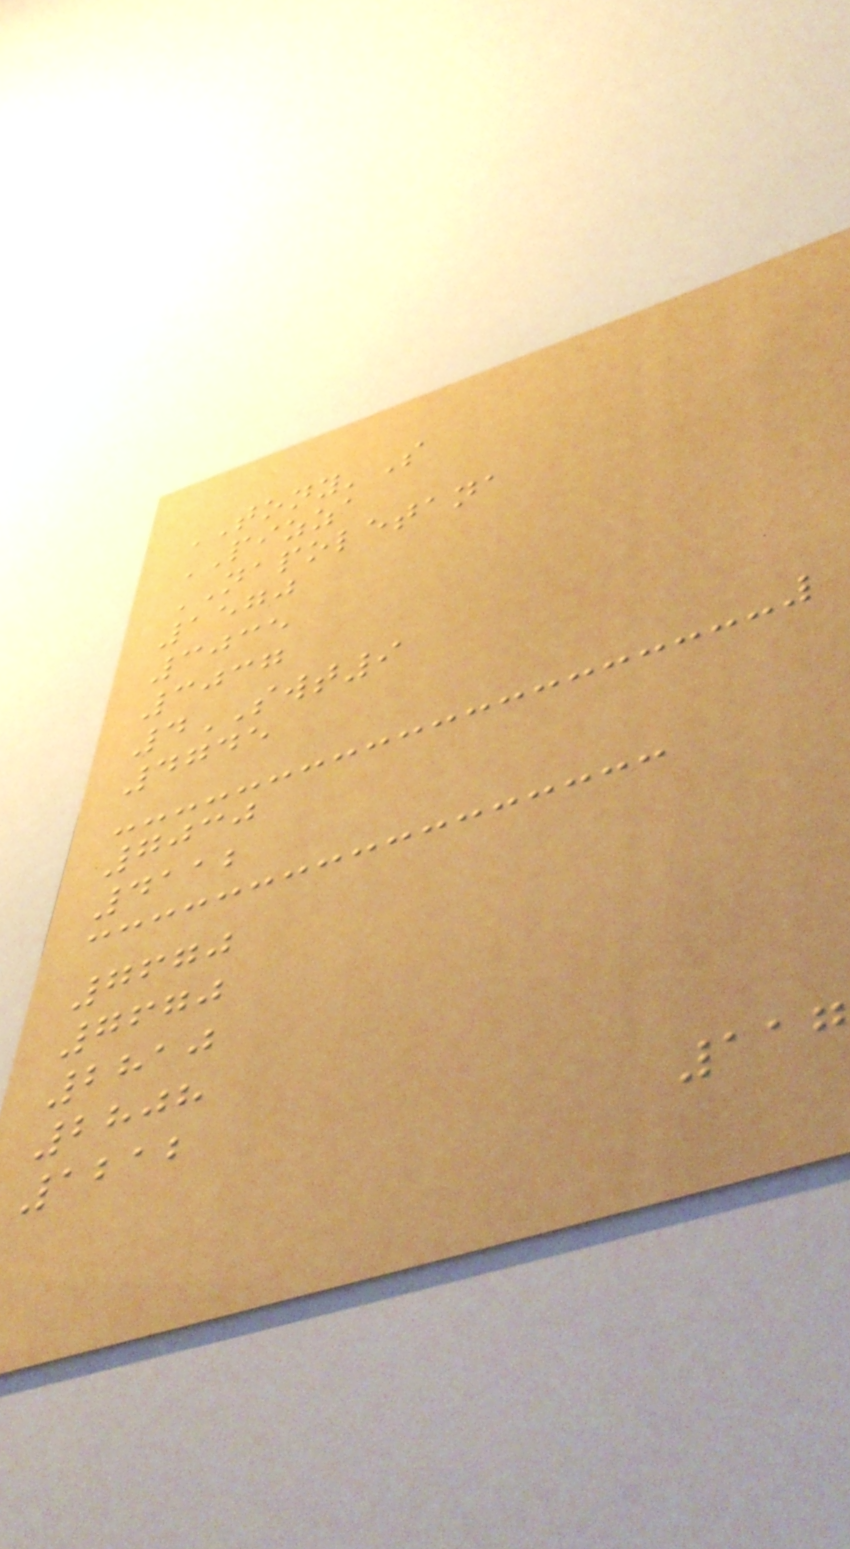TONY'S
PIZZA
NAPOLETANA
1570
3035
3037
4SWT9
4745
7030
4112
7670
7670
2810
2808
1212
117
